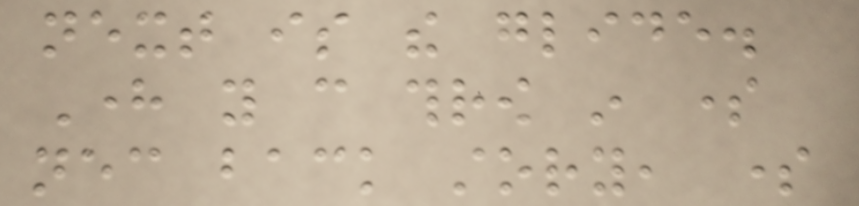next is the glide.
Here you can throw in some
necessary back story, some
